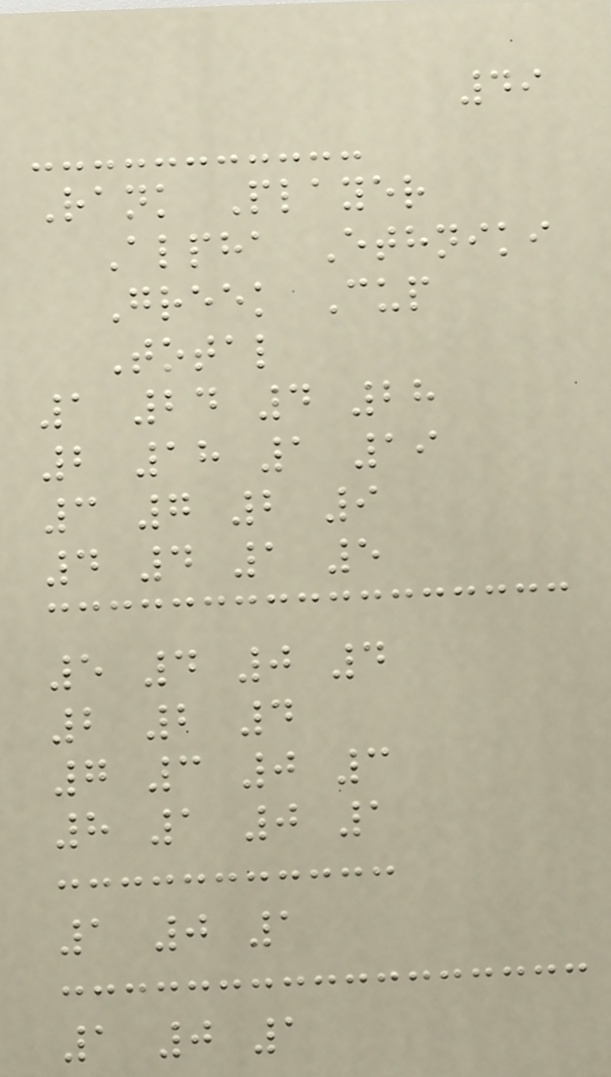49
Rank Player
Alpha Ethniki
Greek Cup
Total
1 24 4 28
2 18 1 19
3 7 2 9
4 4 1 5
5 4 0 4
2 2 4
7 3 0 3
8 1 0 1
1 0 1
1 0 1
